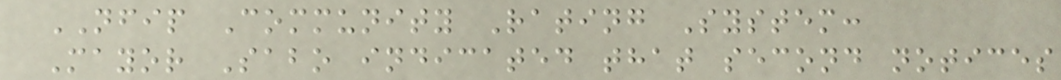NFIP Community Rating System:
Mayor Sabo indicated that second notices
